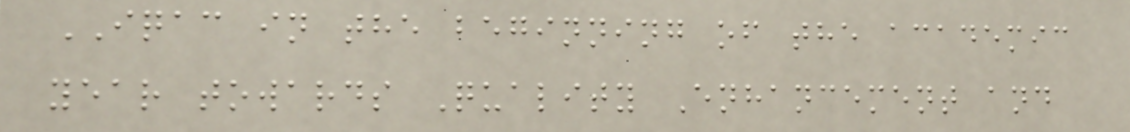IQAC in the beginning of the academic
year towards Quality Enhancement and
